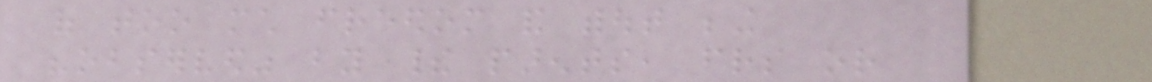of too much freedom and without being
"observed" by their parents, friends or
